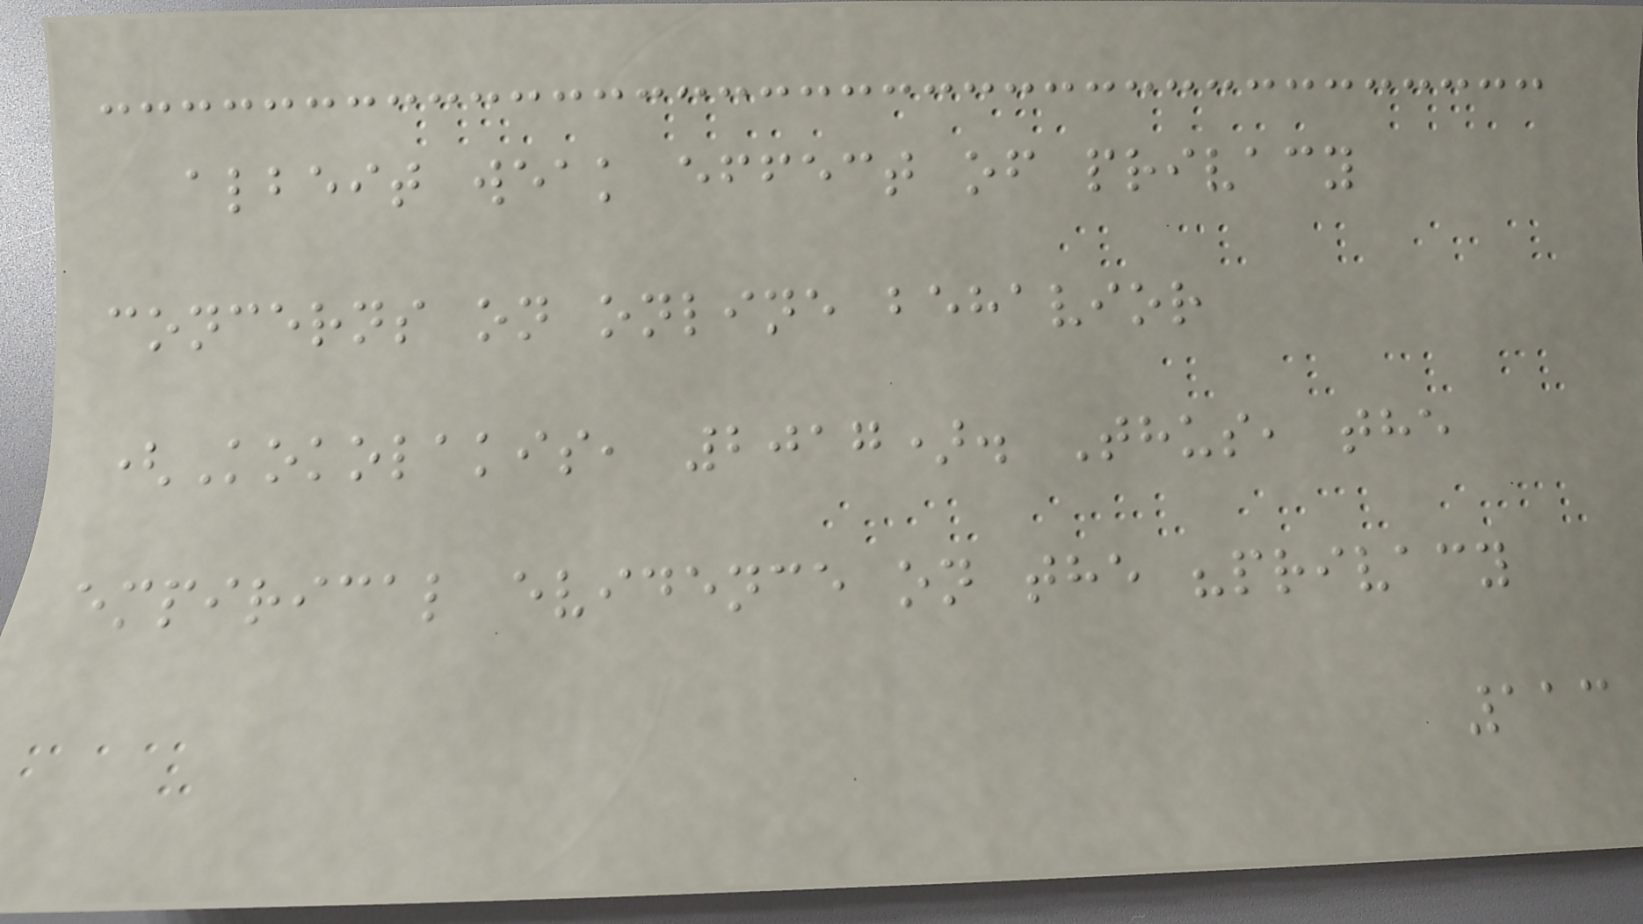albeit weak effect of privacy
concerns on online behavior
(Kokolakis, 2017). Thus, the
empirical evidence on the "privacy
113
